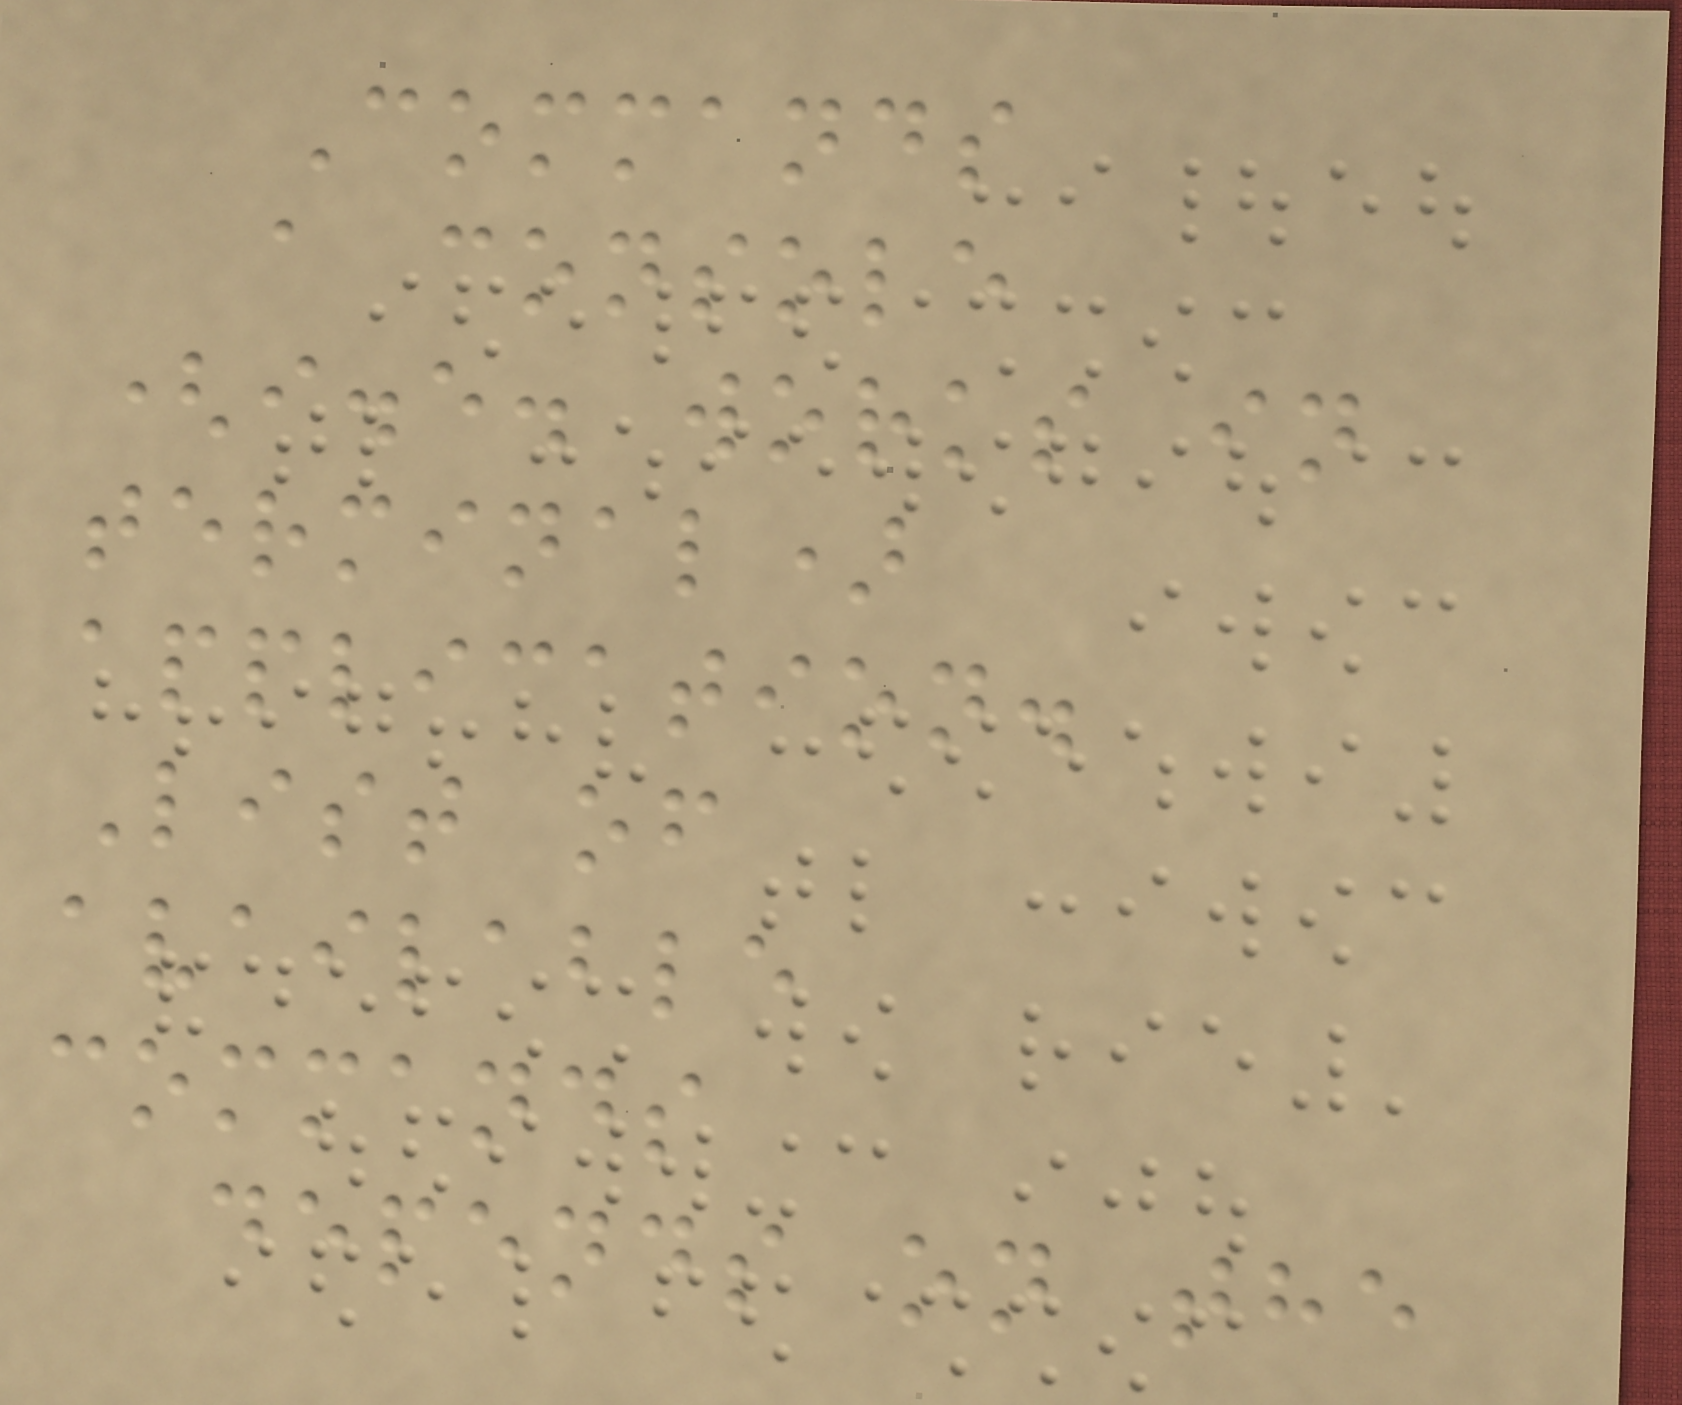Commands
a console
(i.e. works in
terminal)
application.
List of
available
commands
depends on the
